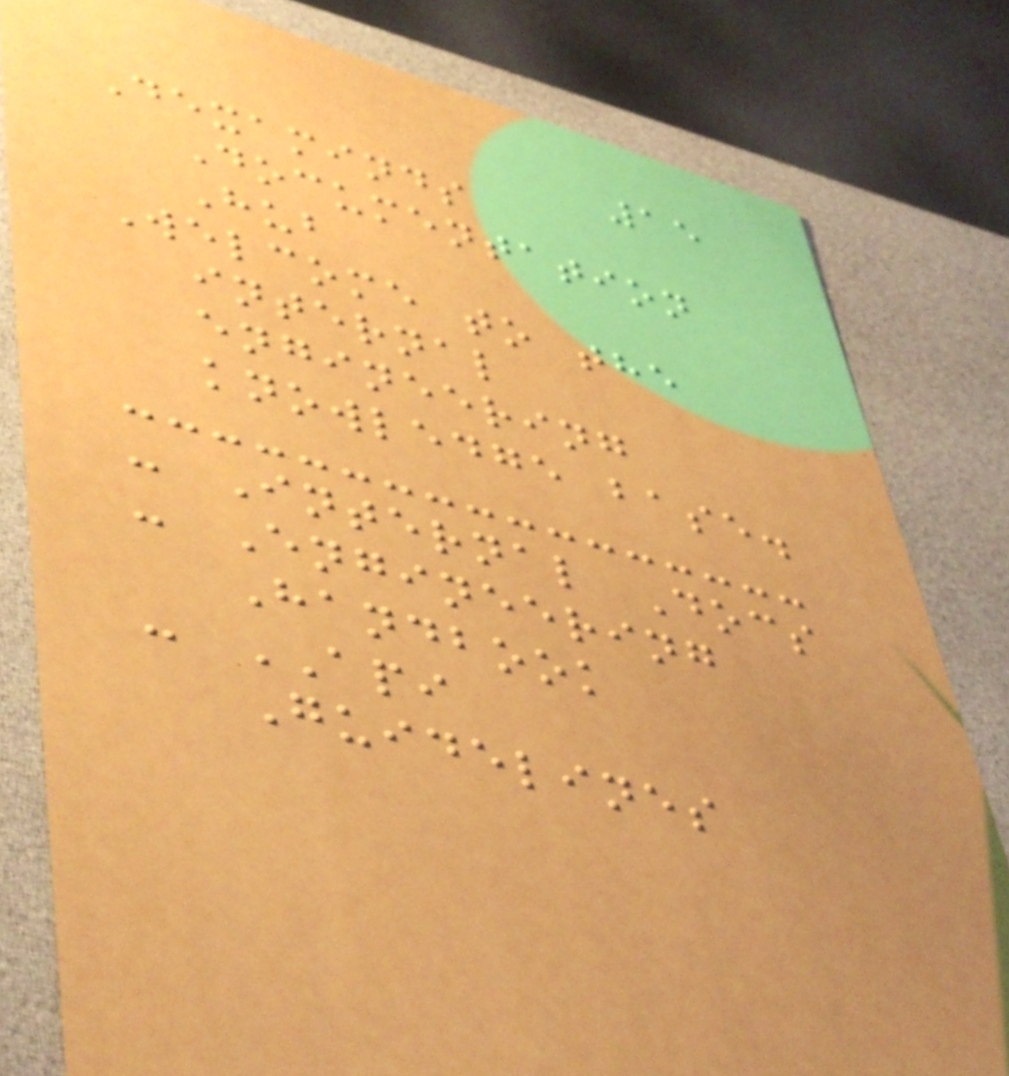15
Dexaminds
Documentation
Hub
Welcome to the
internal
engineering
knowledge base.
- Internal Docs
- Engineering
Handbook
- API
Guidelines
